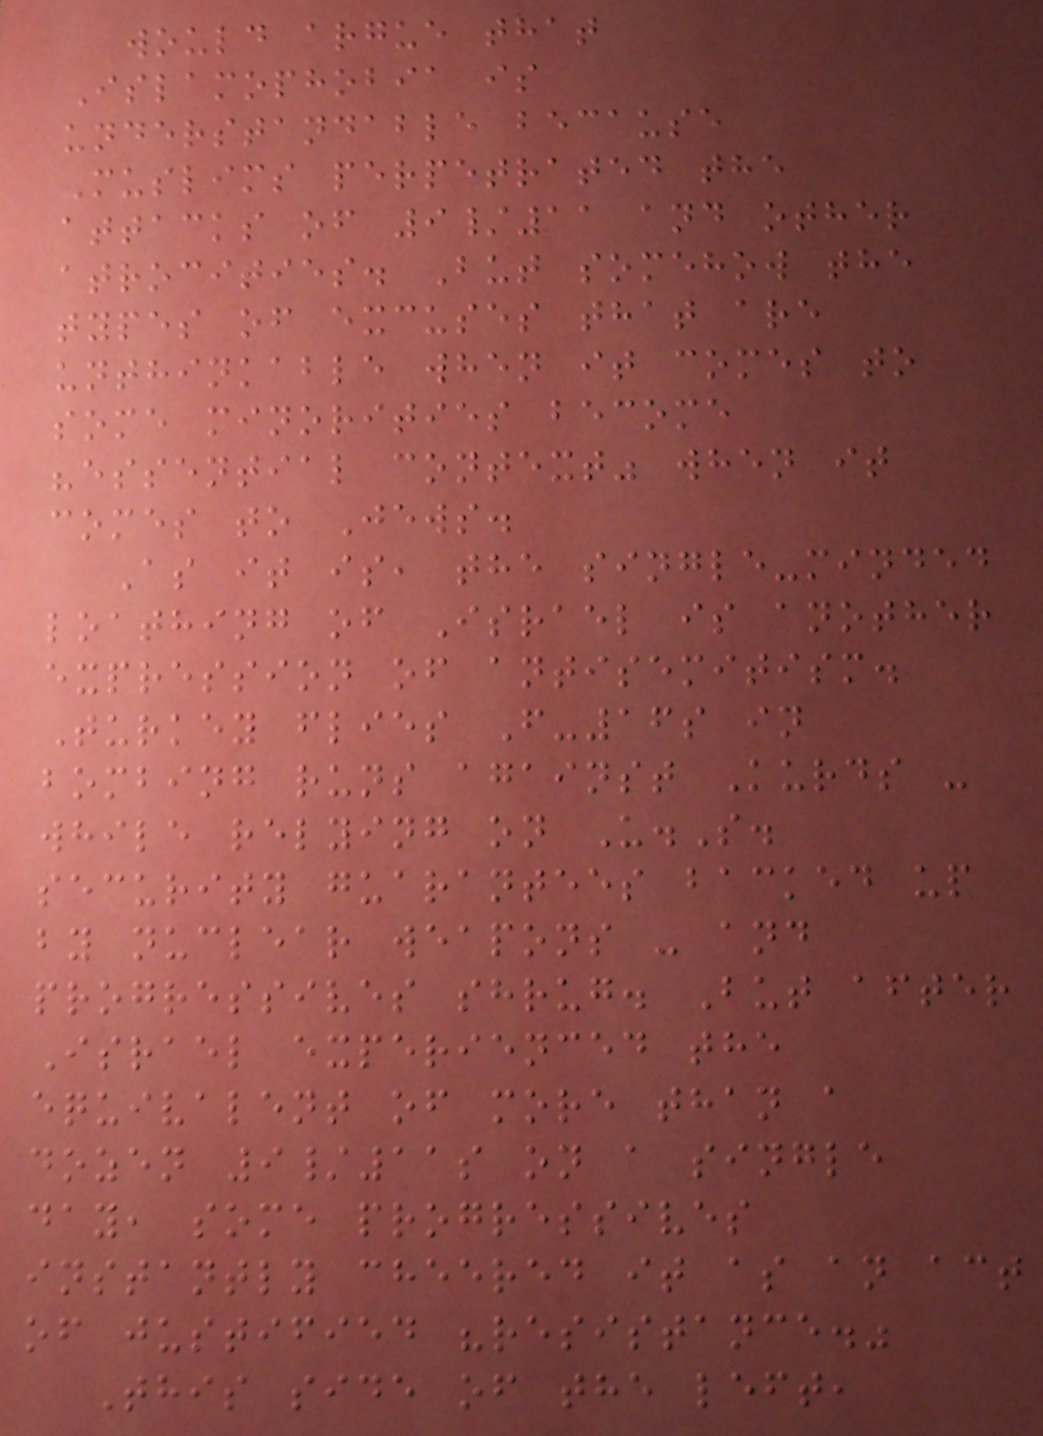would argue that
Islamophobia is
understandable because
Muslims perpetrated the
attacks of 9/11 and other
atrocities. But somehow the
types of excuses that are
unthinkable when it comes to
some minorities become
"essential context" when it
comes to Jews.
As it is, the single-minded
loathing of Israel is another
expression of antisemitism.
Turkey flies F-16s in
bombing runs against Kurds -
while relying on U.S.
security guarantees backed up
by nuclear weapons - and
progressives shrug. But after
Israel experienced the
equivalent of more than a
dozen 9/11s on a single
day, some progressives
instantly cheered it as an act
of justified "resistance."
This side of the left,
